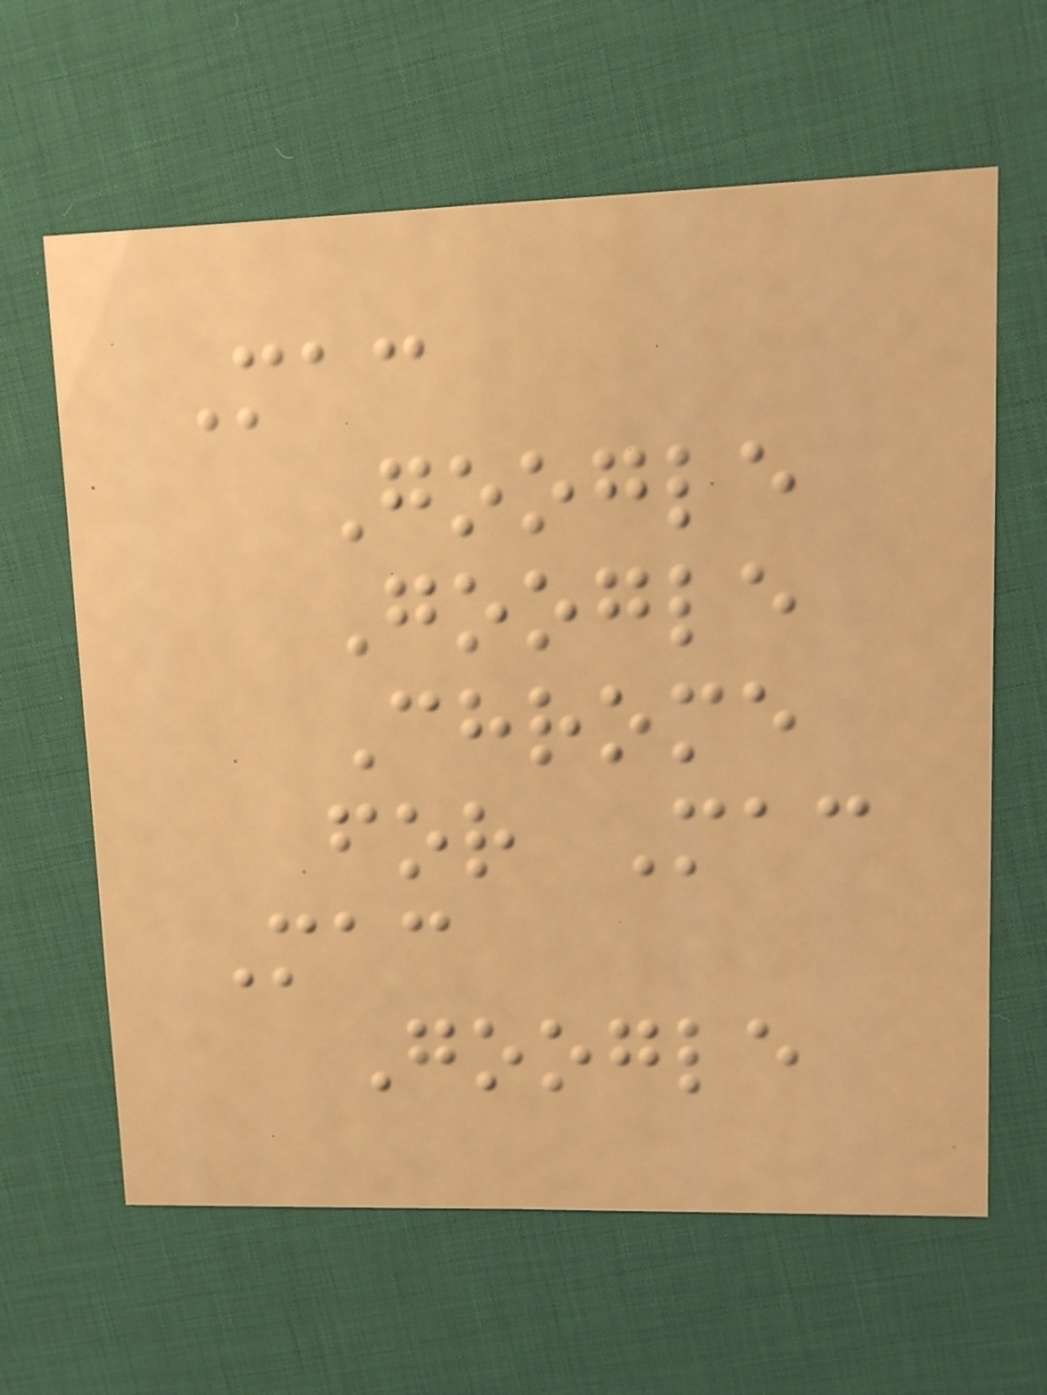Mac
Google
Google
Chrome
for Mac
Mac
Google
